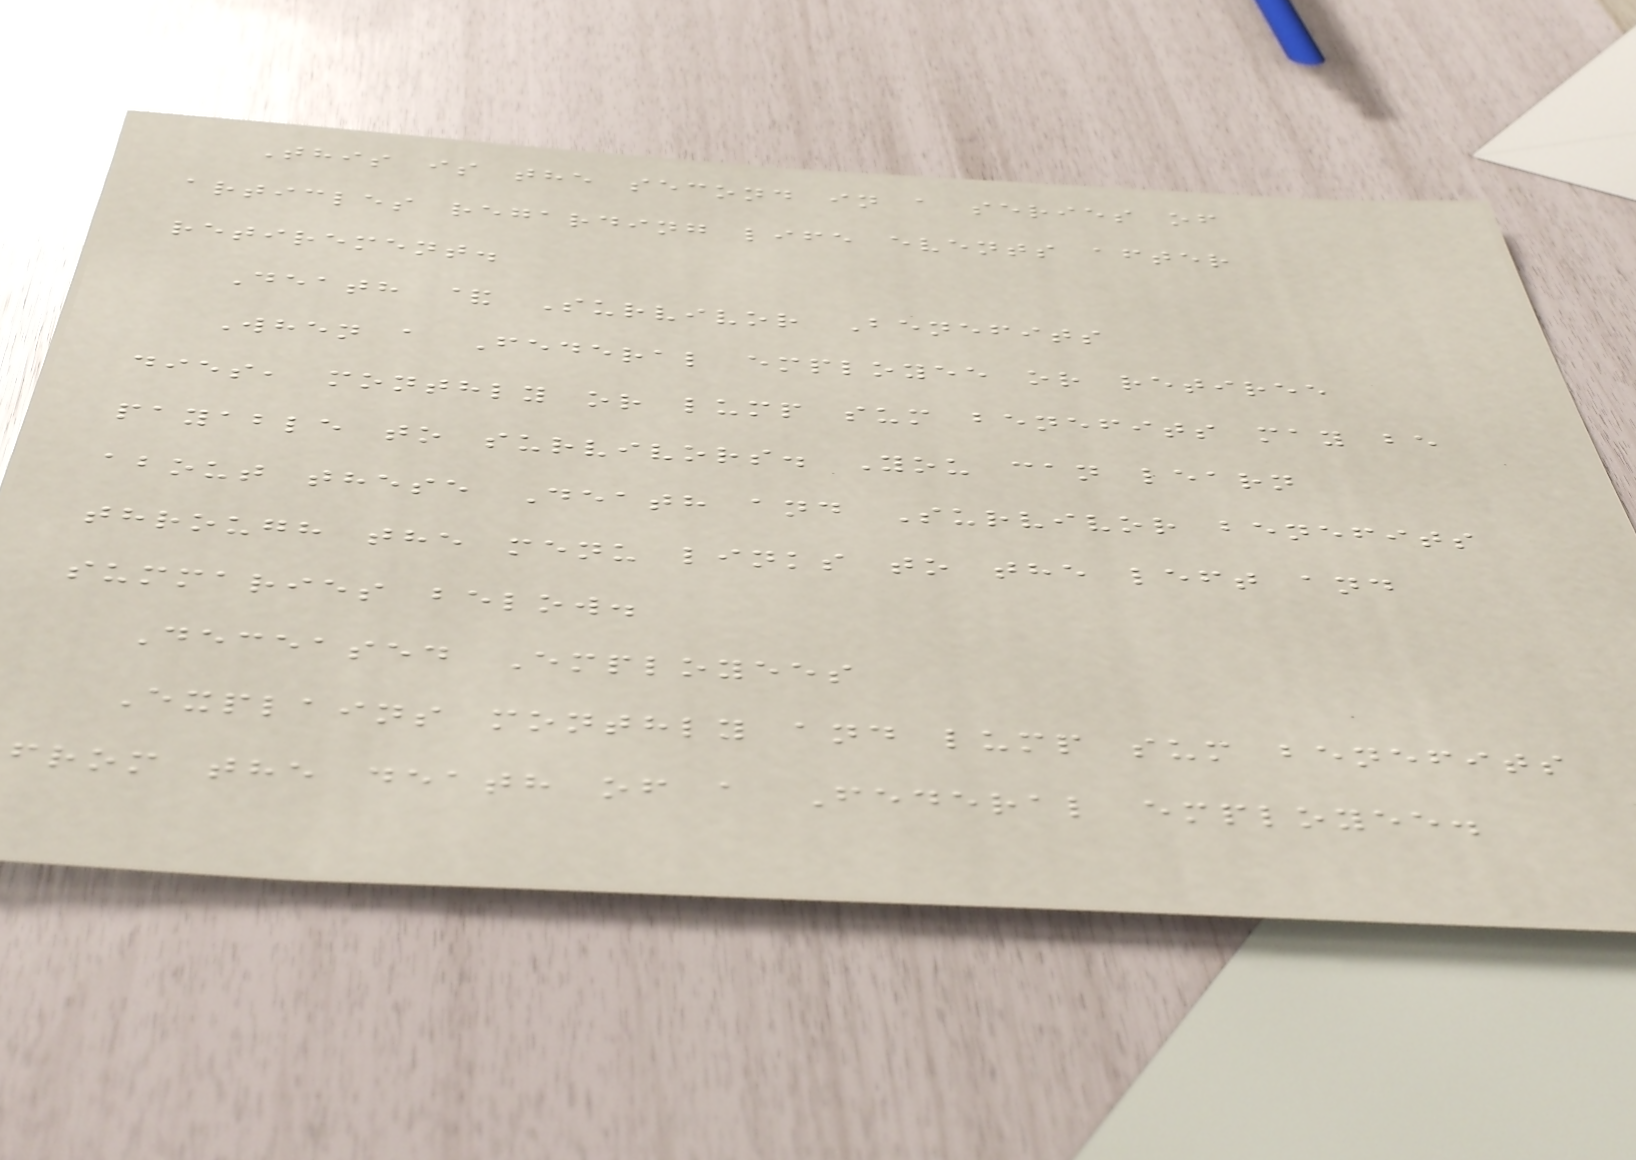This is the second in a series of
articles regarding life events after
retirement.
Death & Survivor Benefits
When a Federal employee or retiree
dies, monthly or lump sum benefits may be
payable to survivors. You can learn
about these Death and Survivor benefits
through the menu links to the left and
summaries below.
Deceased Employees
Explains monthly and lump sum benefits
from the death of a Federal employee.
